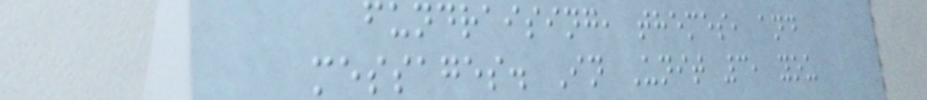fundraising, themes, and
messages. In Unit 3, you
